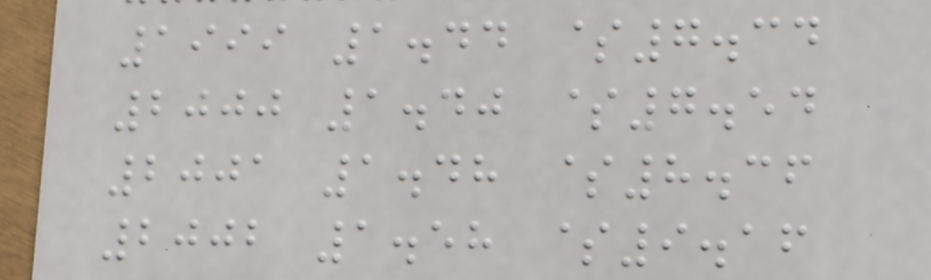1999 1.44 $7.34
2000 1.40 $7.54
2001 1.48 $8.36
2002 1.58 $9.16
